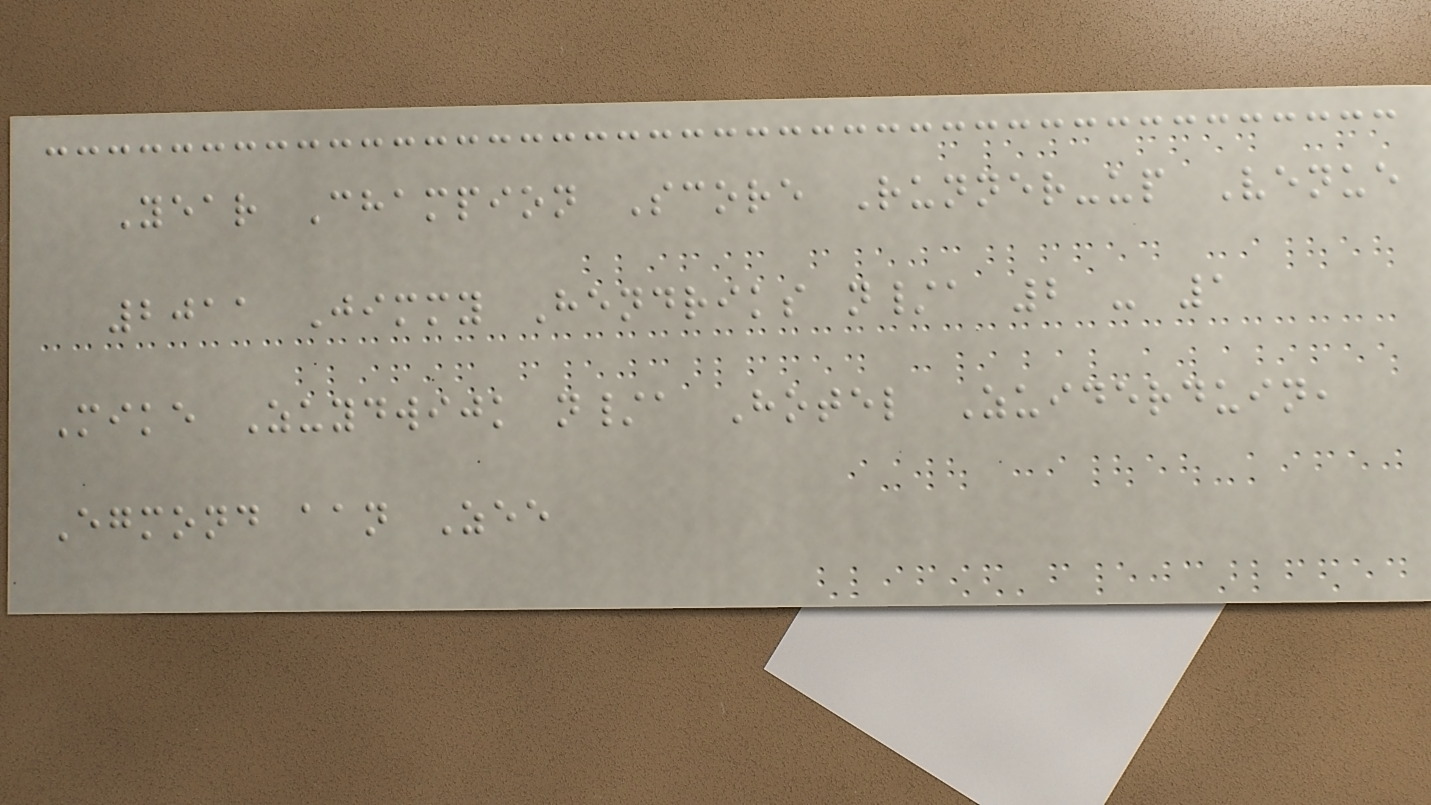Year Champion Score Runner-up Venue
2011 Jimmy Hendriks n/a 2 - 1
Mike Zuydwijk n/a Hotel Zuiderduin,
Egmond aan Zee
